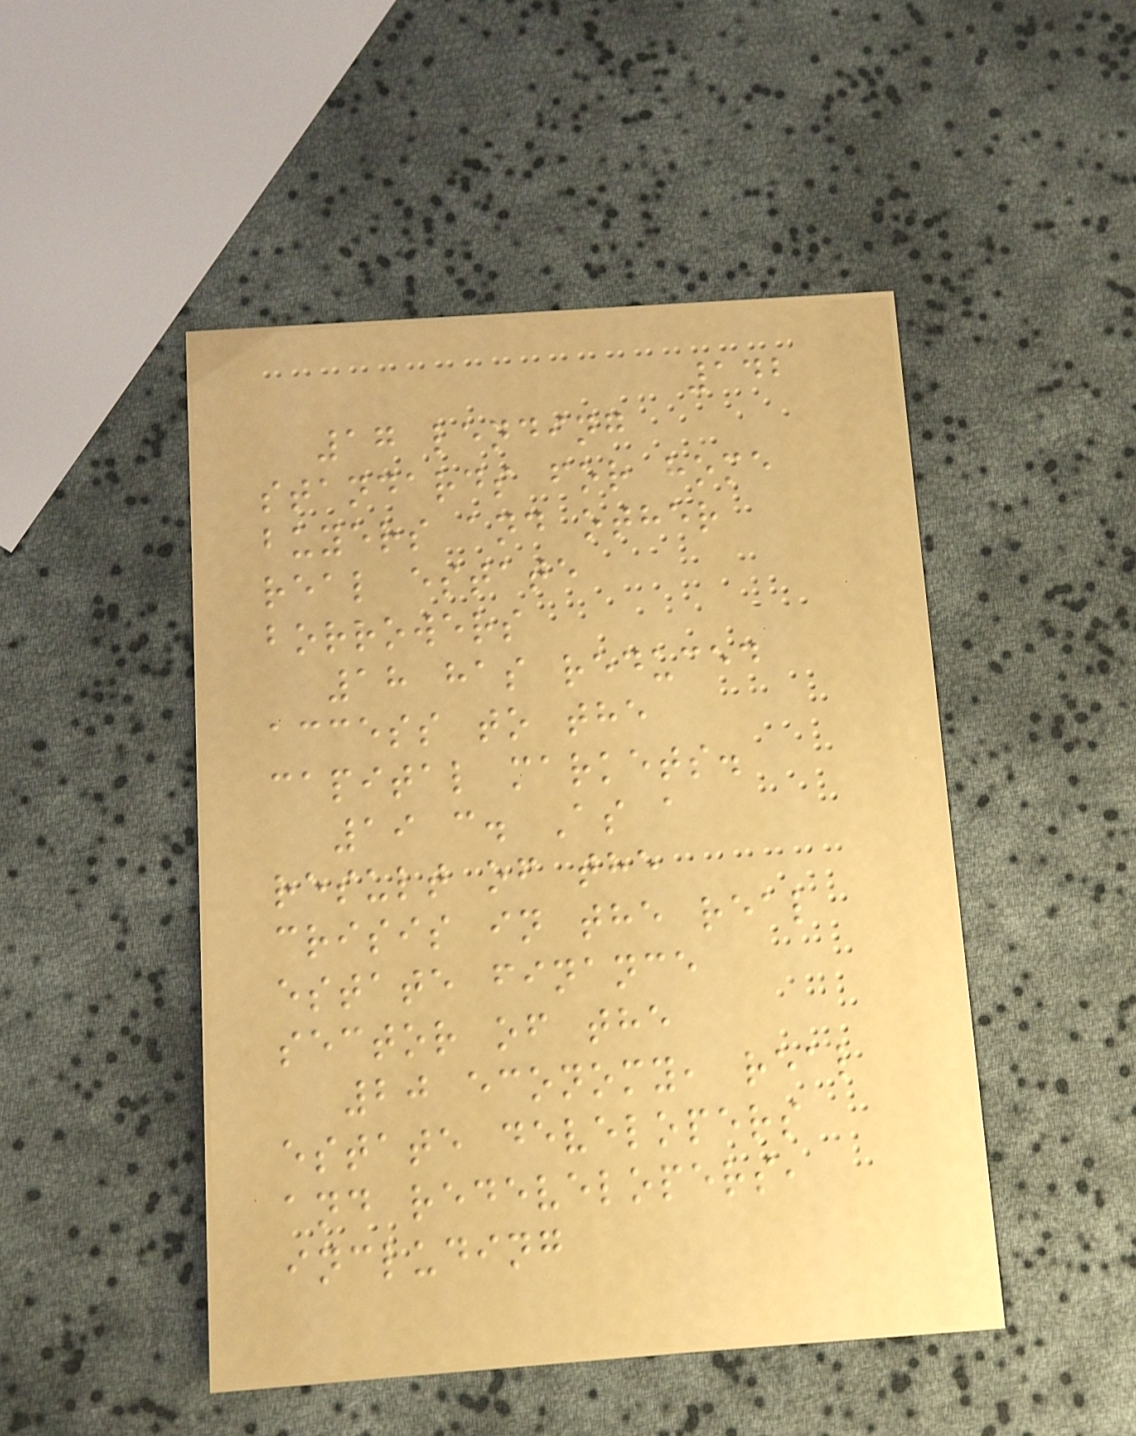142
17 lending
standards for home
buyers and other
real estate
borrowers
18 has reduced
access to the
capital markets.
19 c. As a
result of the
crisis in the real
estate finance
sector of the
20 economy, real
estate developers
and redevelopers,
including
